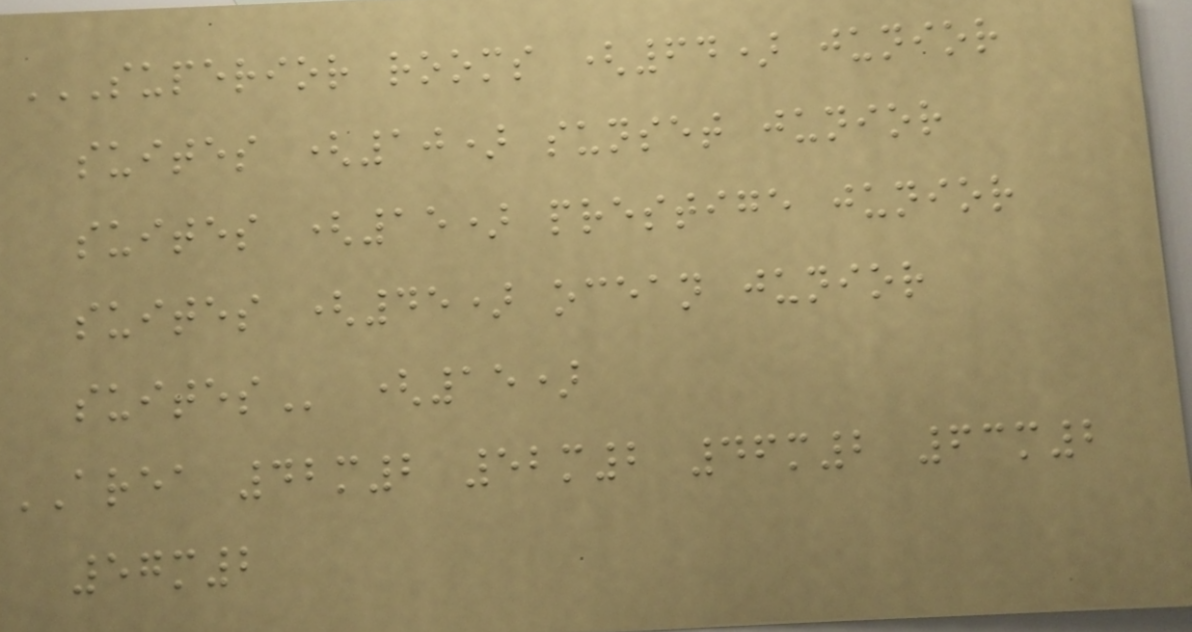SUPERIOR ROOMS (64) JUNIOR
SUITES (10) SUNSET JUNIOR
SUITES (15) PRESTIGE JUNIOR
SUITES (45) OCEAN JUNIOR
SUITES (15)
AREA 42m2 52m2 46m2 63m2
57m2
